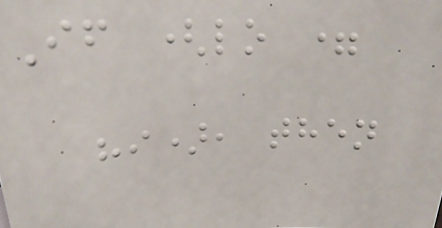If (lo =
hi), then
